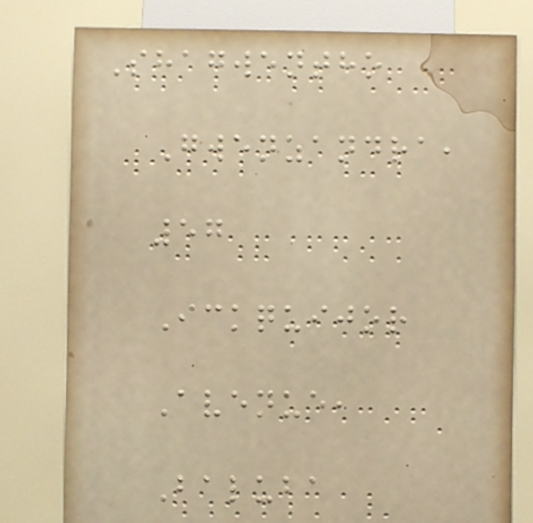Shagwentho
Gwenzandra,
57
Ickquijor
Avenue,
Baluba
